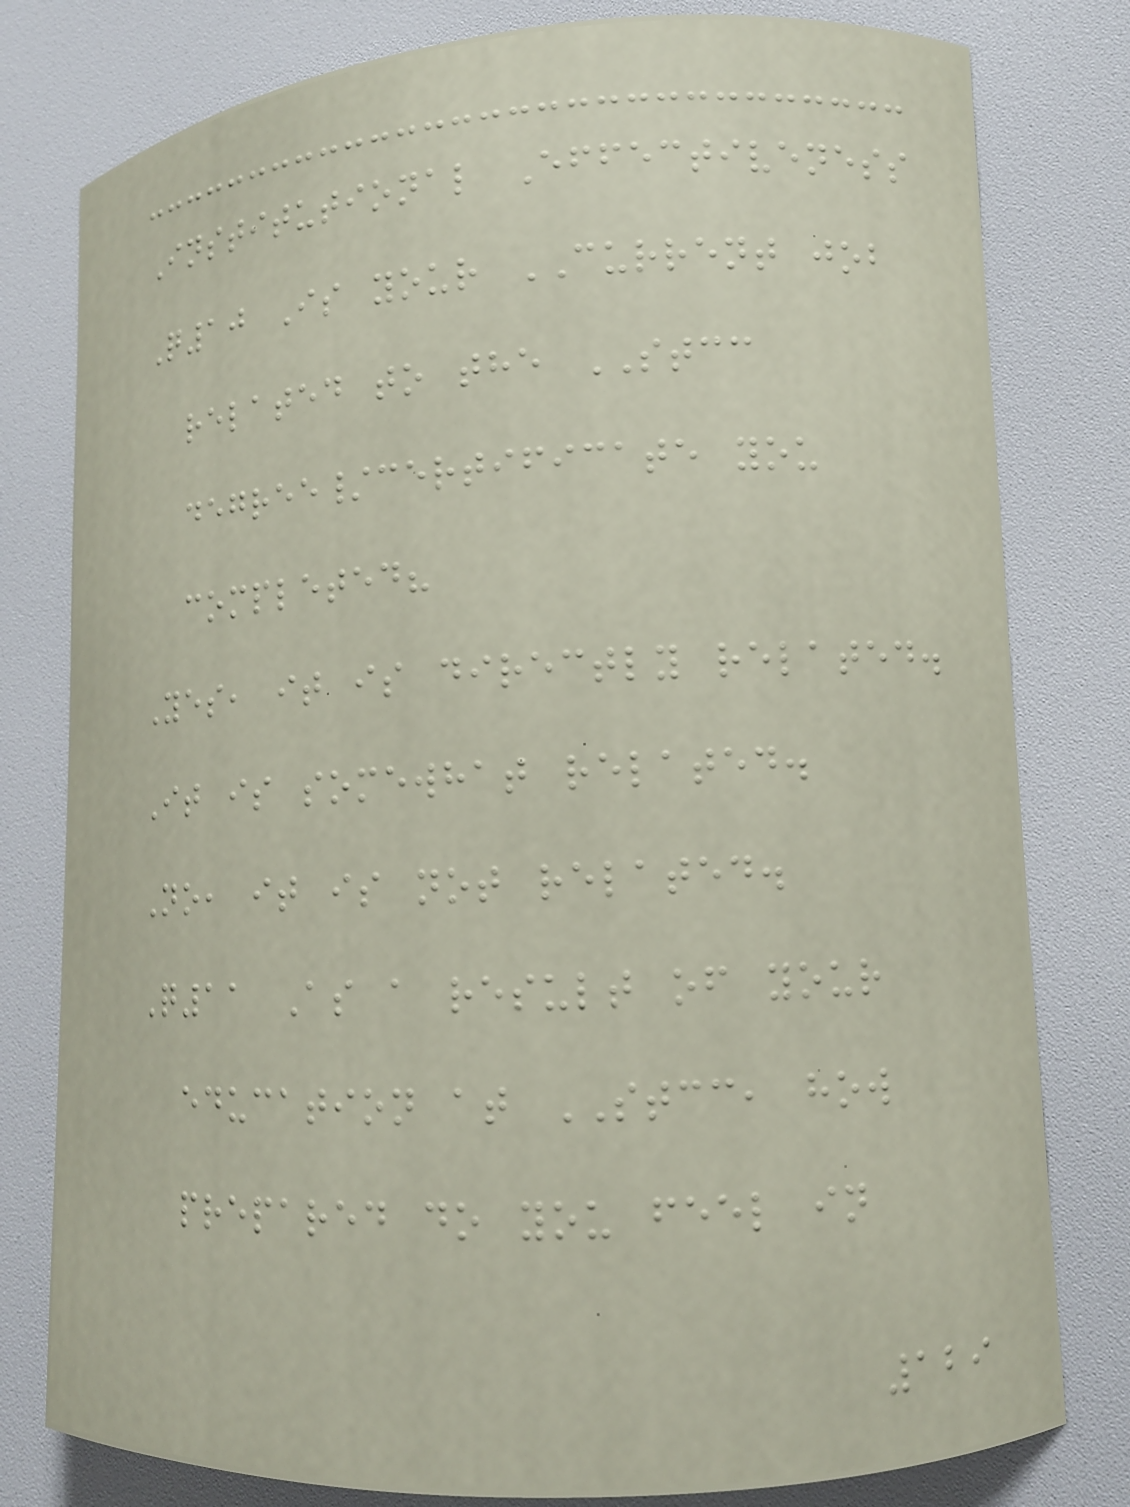Institutional Effectiveness
Q10 Is your CURRENT job
related to the STCC
degree/certificate you
completed?
Yes, it is directly related.
It is somewhat related.
No, it is not related.
Q11 As a result of your
education at STCC, how
prepared do you feel in
129
